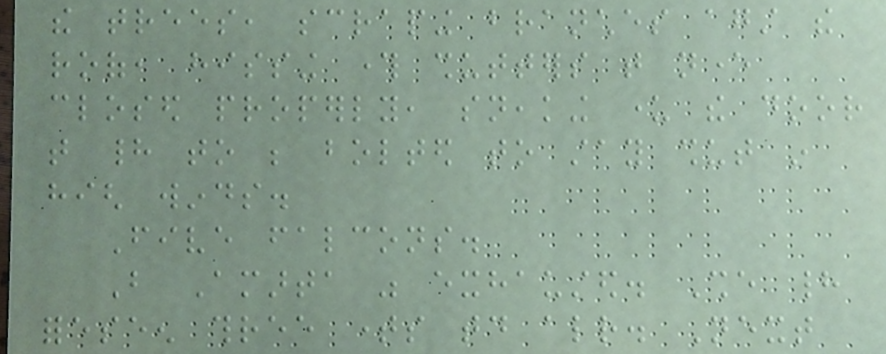the trees, scraping branches against the
roof, hissing through shutters that never
closed properly, sneaking under the door
that had to be bolted to stay shut in
high winds.
Five falcons.
But Amarta was exhausted. She had
foreseen three times today already. Next
